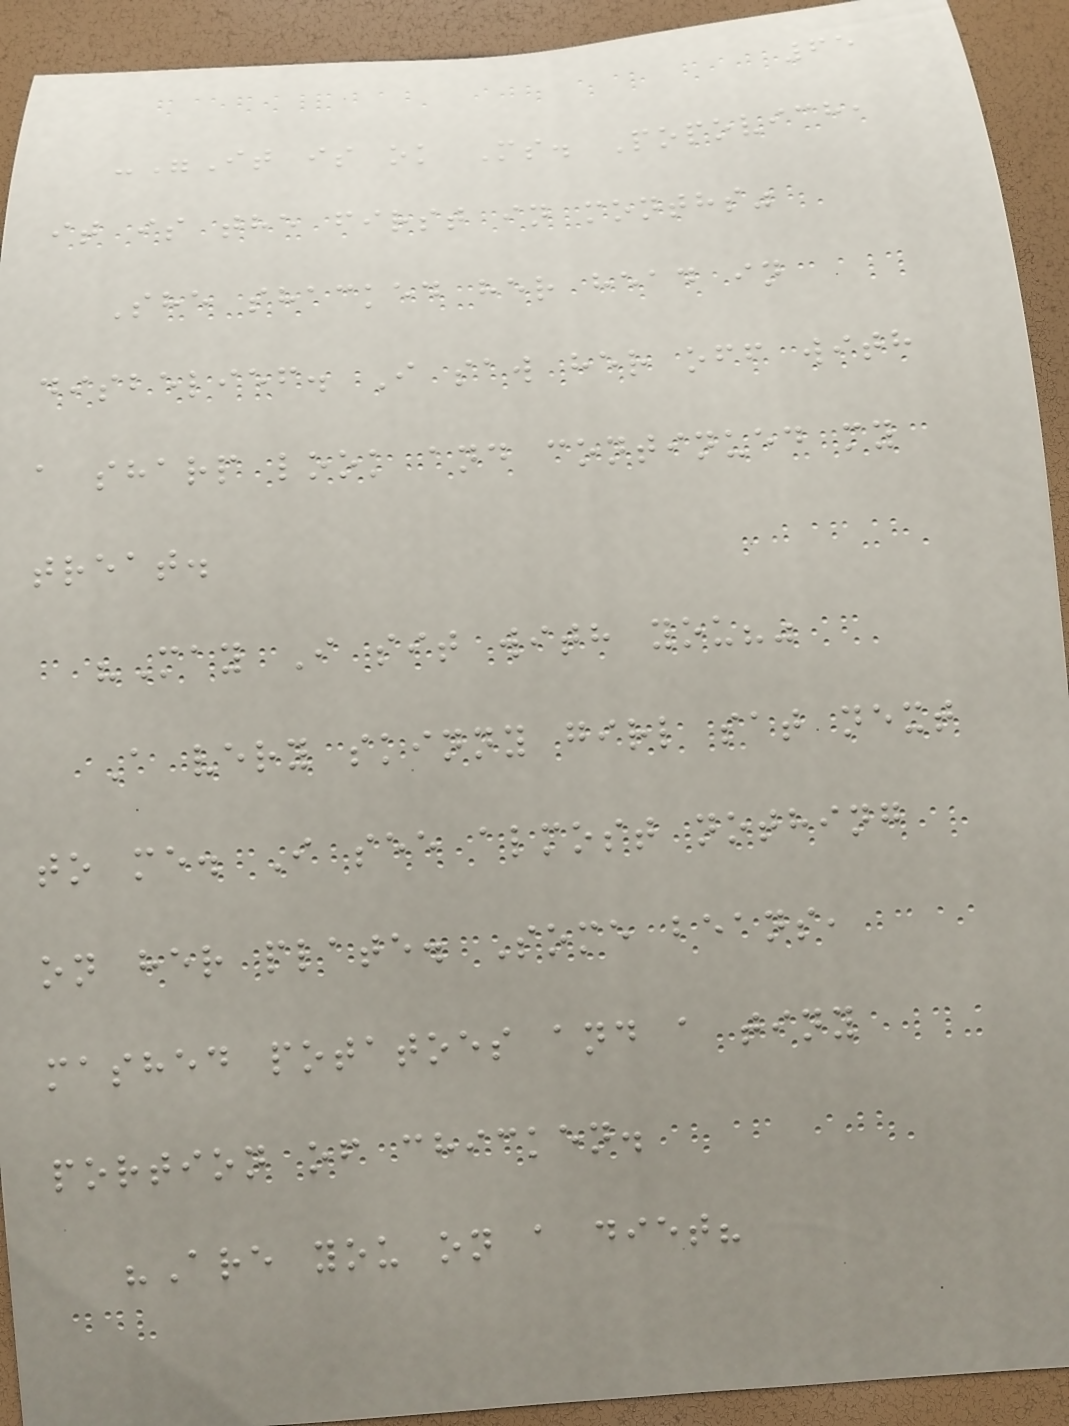65
-"It is ok Ms. Popovich,
it is the first in months"
She shacked her head in
disbelief. I saw her off with
a sharp look and continued my
treat.
"May I sit with you?"
A very skinny girl sat next
to me. I see almost nothing
on her plate. Some beans,
mashed potatoes and a tiny
portion of chicken.
"Are you on a diet?
